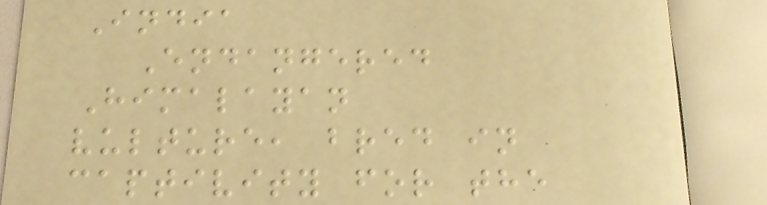India
Endangered
Himalayan
vulture, bred in
captivity for the
